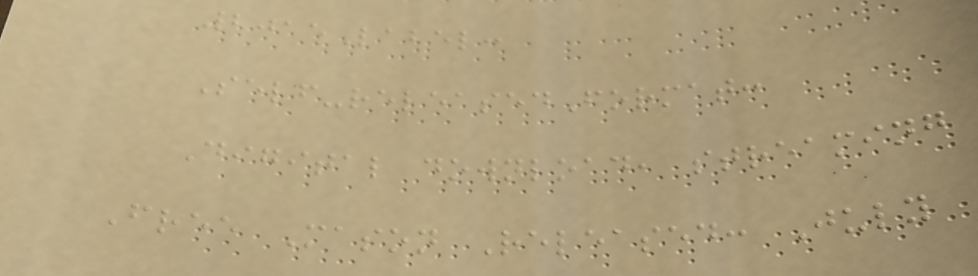2015Label:
Self-releasedFormat:
Digital download, streaming
Free Mason Released: July
